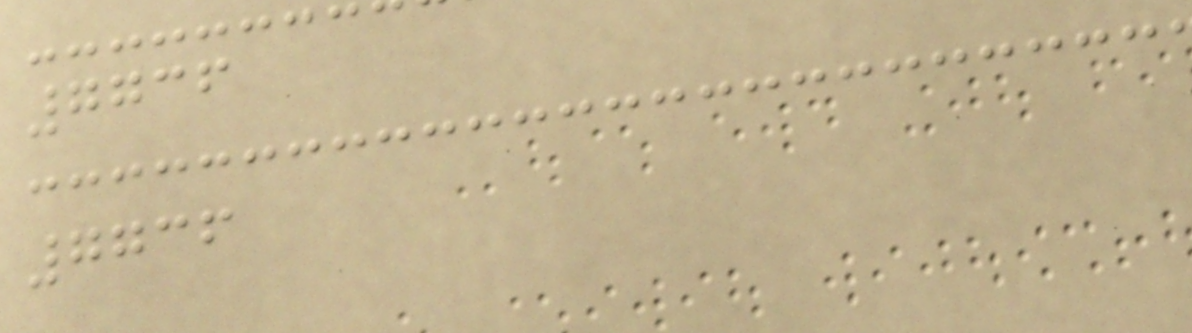7736
7736
